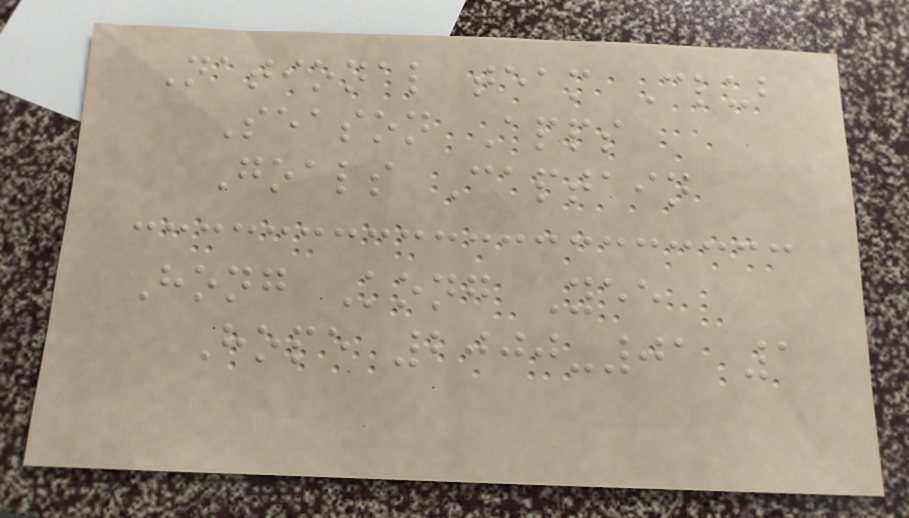National team Club
Season Apps
Goals Captain
Hong Kong Yee
Hope 2000-01 1
